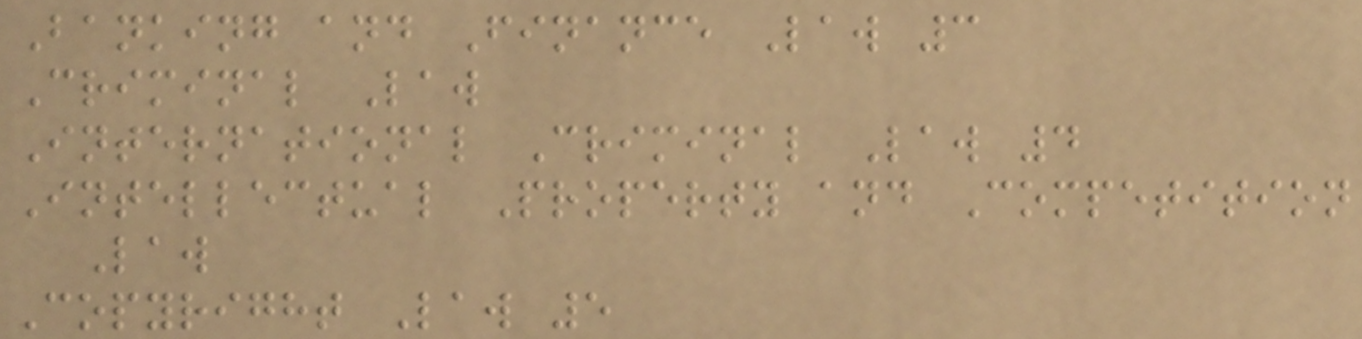Banking and Finance Law 3
Criminal Law
International Criminal Law 4
Intellectual Property and Competition
Law
Copyright Law 5
